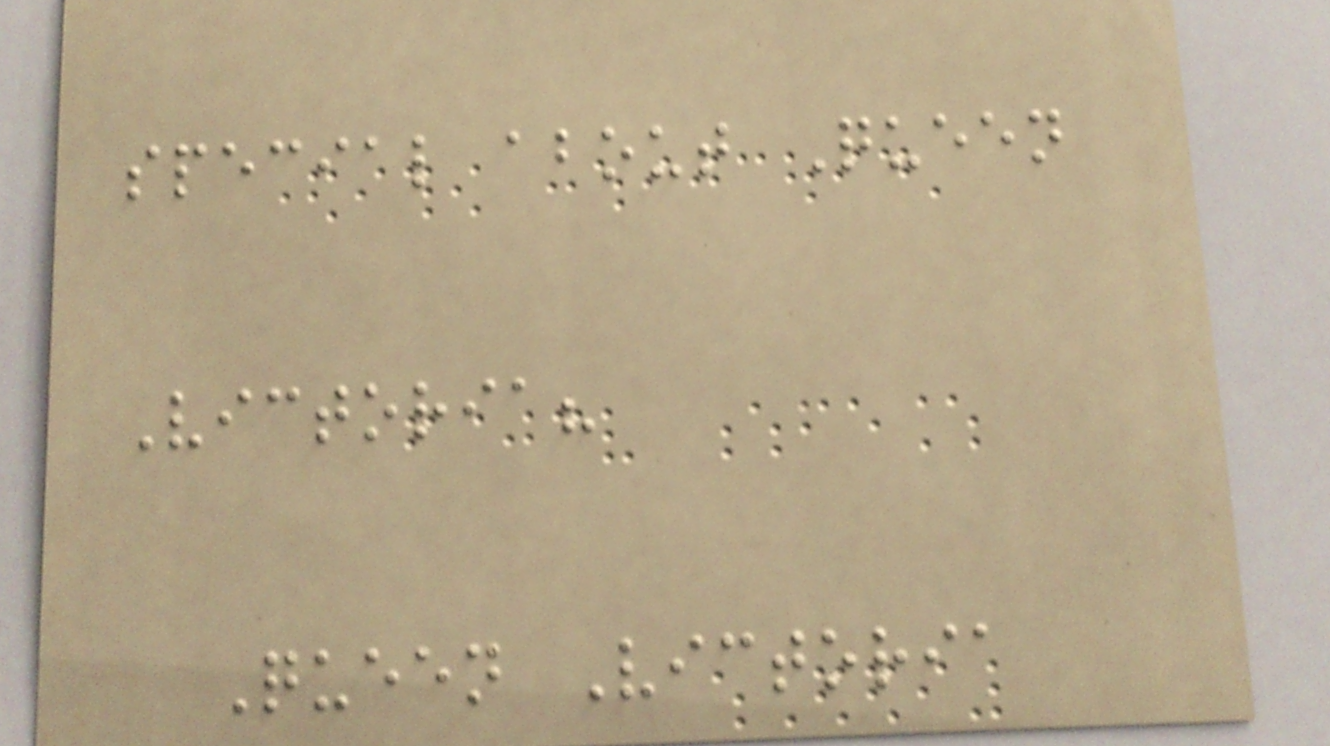special about Queen
Victoria?
Queen Victoria
